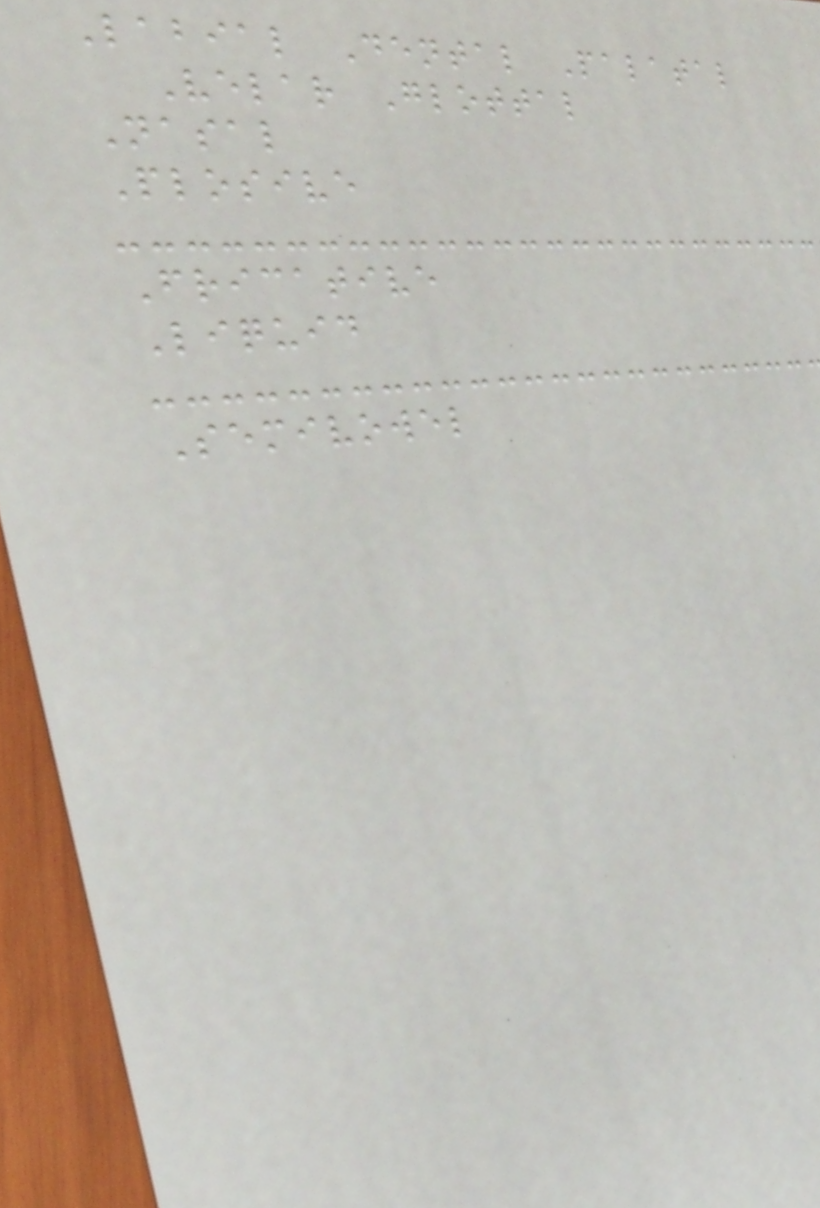Labial Dental Palatal
Velar Glottal
Nasal
Plosive
Fricative
Liquid
Semivowel
